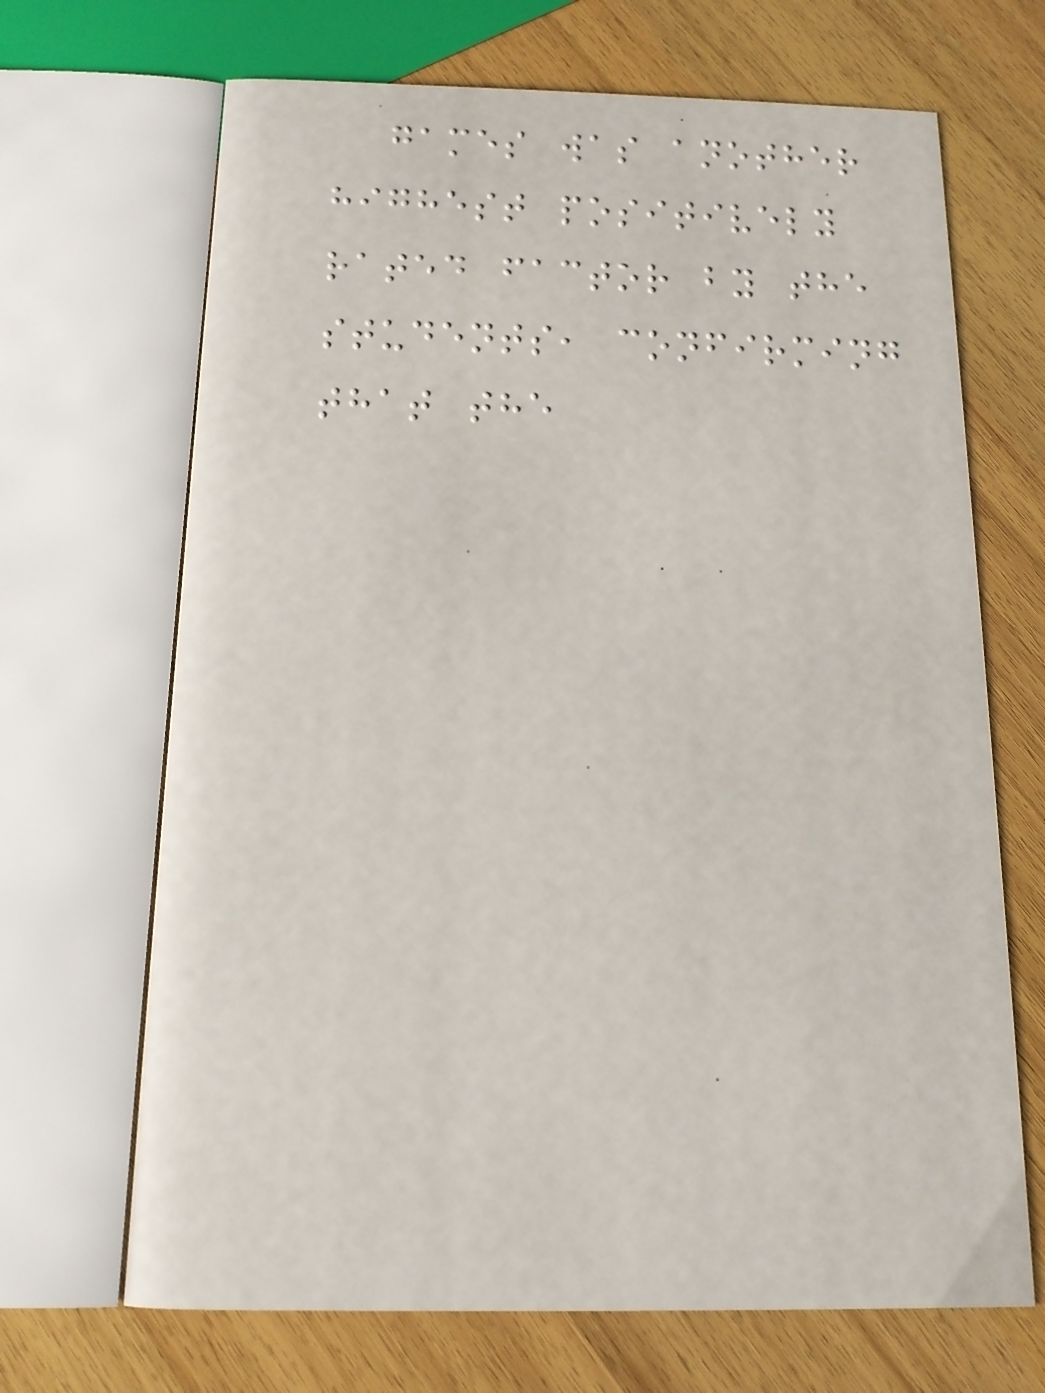games was another
highest positively
rated factor by the
students, confirming
that the
